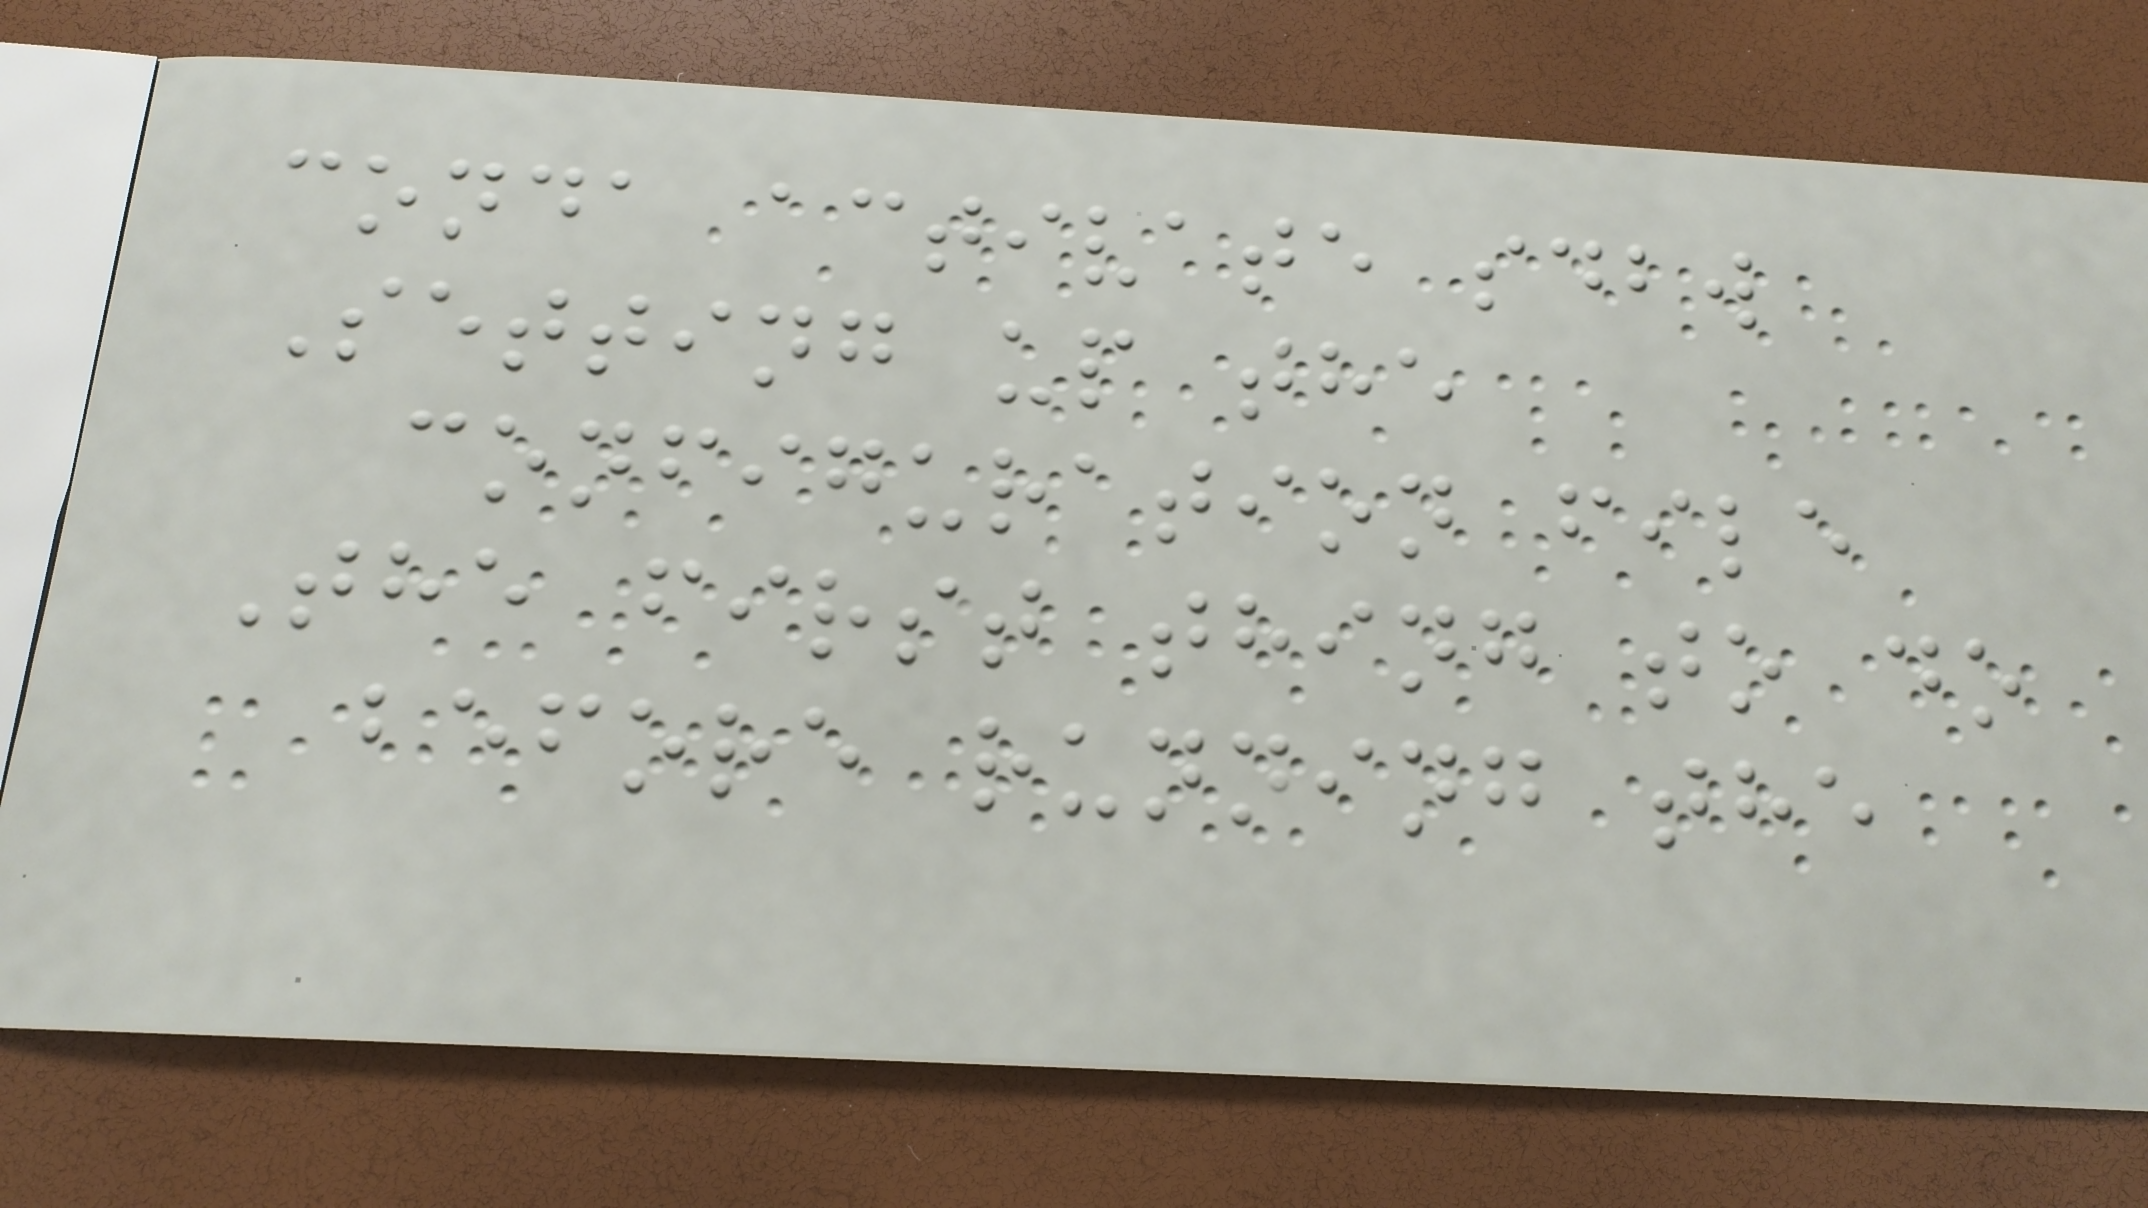conda activate sdbw
Setting up the
configuration file
The first thing to do
before running the
